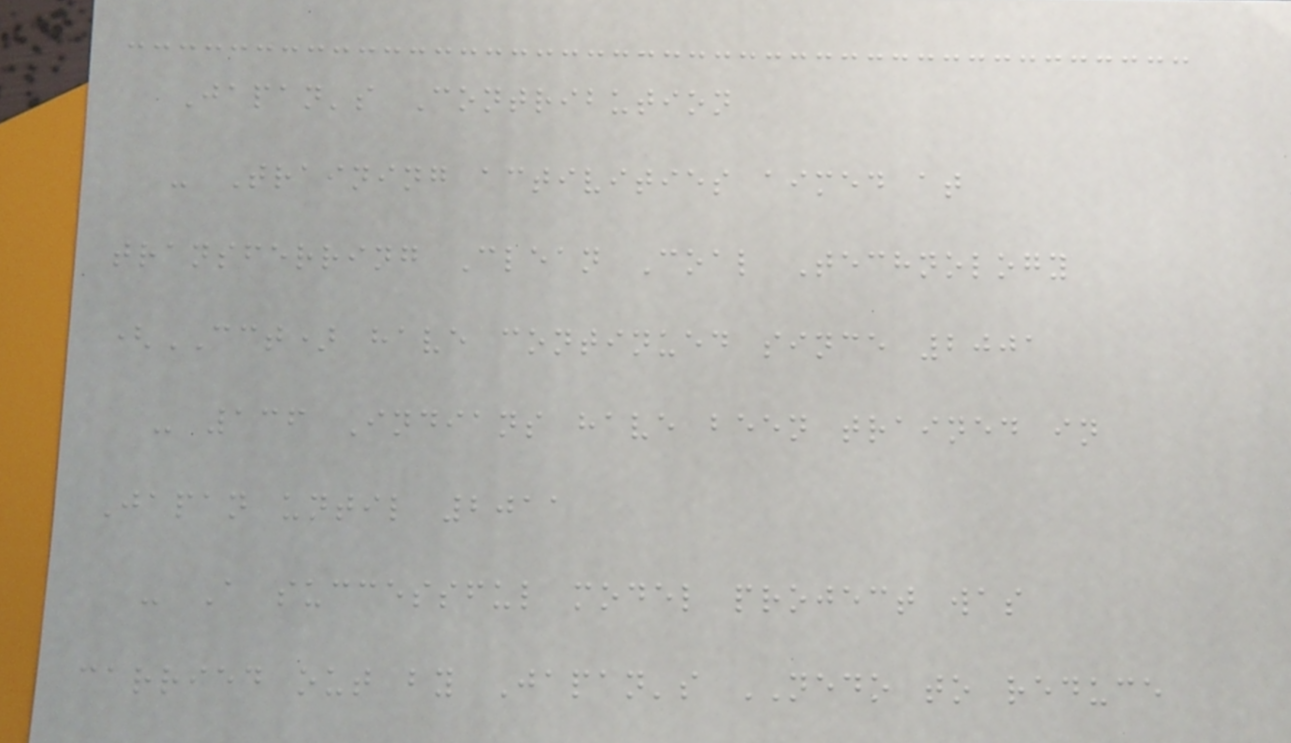Japan's Contribution
- Training activities aimed at
transferring Clean Coal Technology
(CCT) have continued since 2001
- 136 Indians have been trained in
Japan until 2011
- A successful model project was
carried out by Japan's NEDO to reduce
